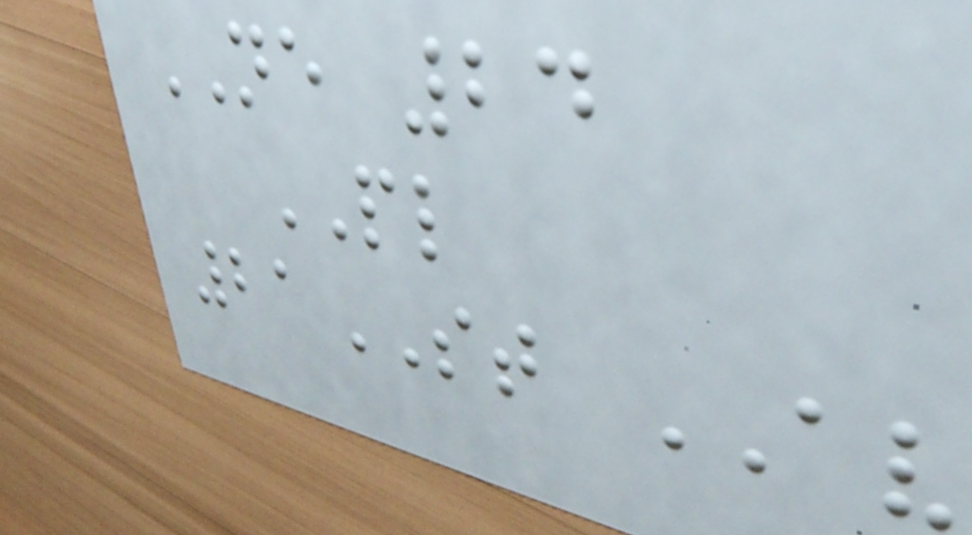NE 24
PL
21ST AV
